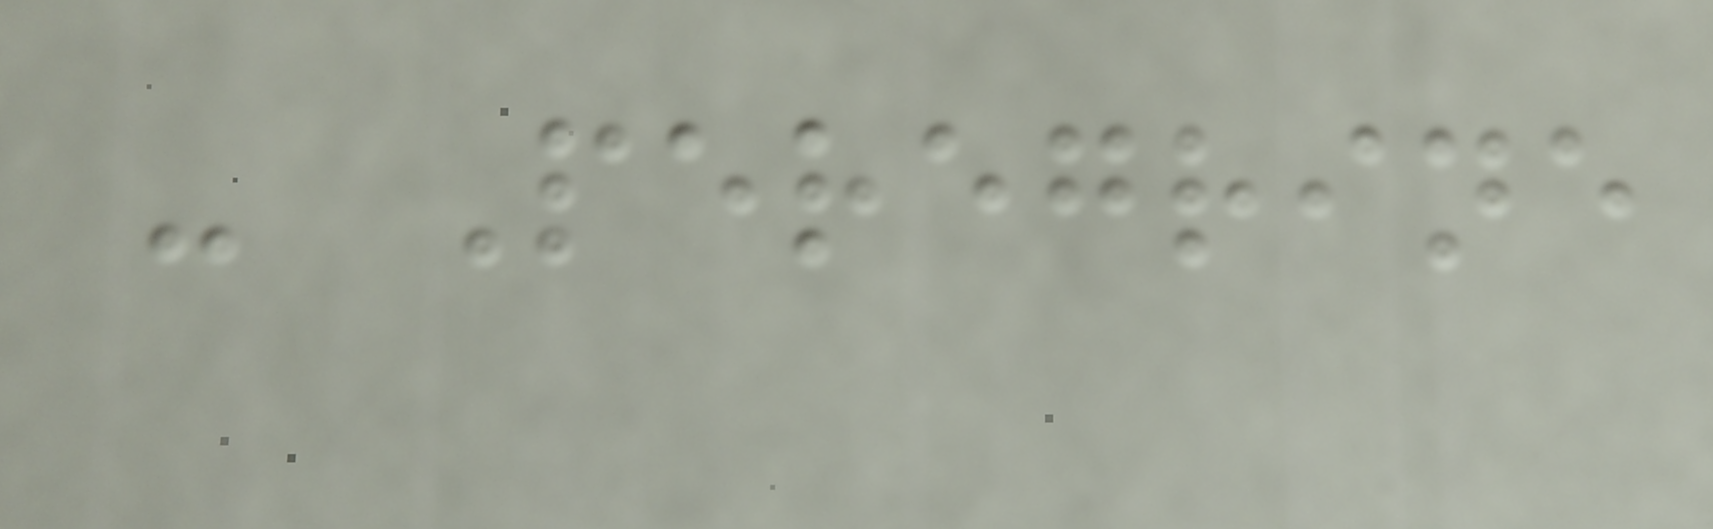- Peregrine
